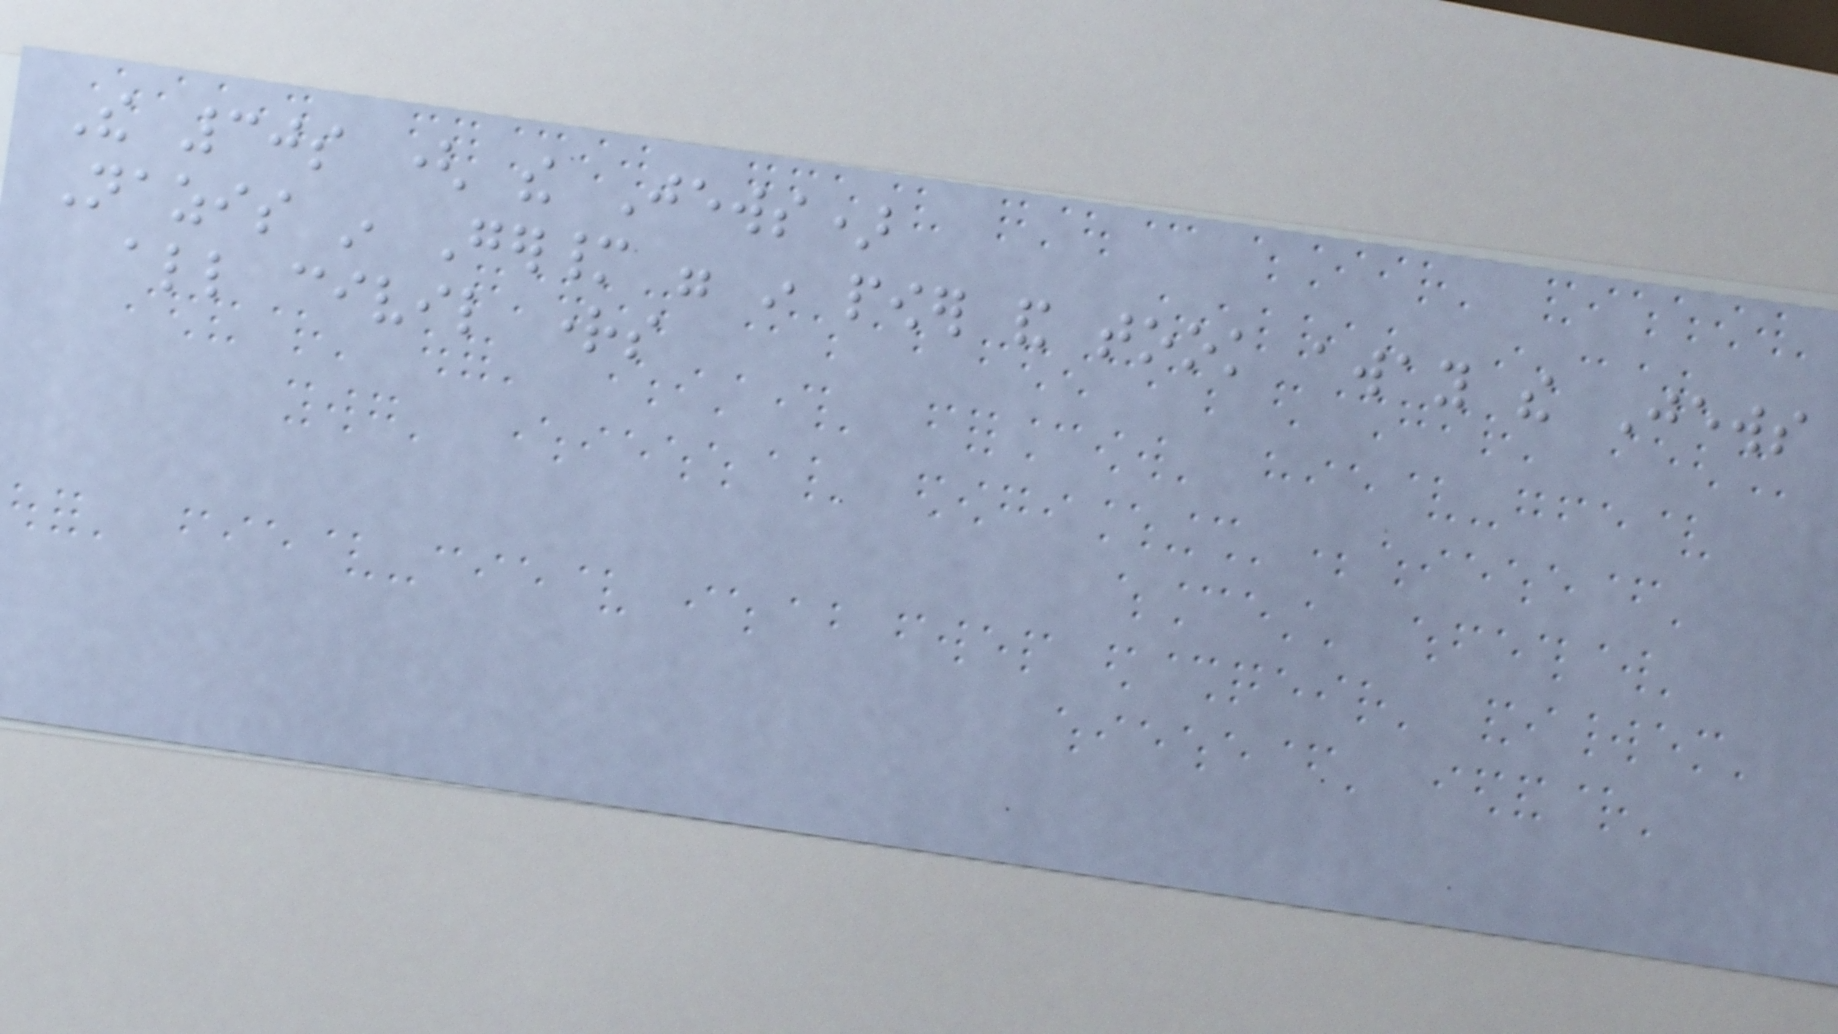The 30s ( the Jews)
Nazis in Germany were in power and took away the Jews
all civil rights
